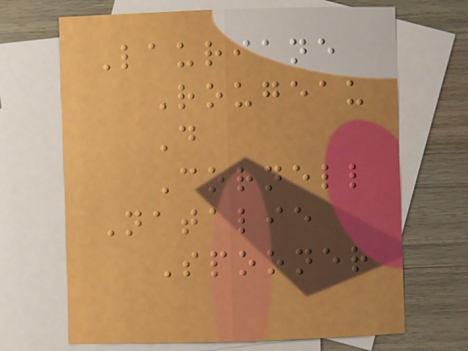Lauriane
Rougeau
D
Cornell
Natalie
Spooner
